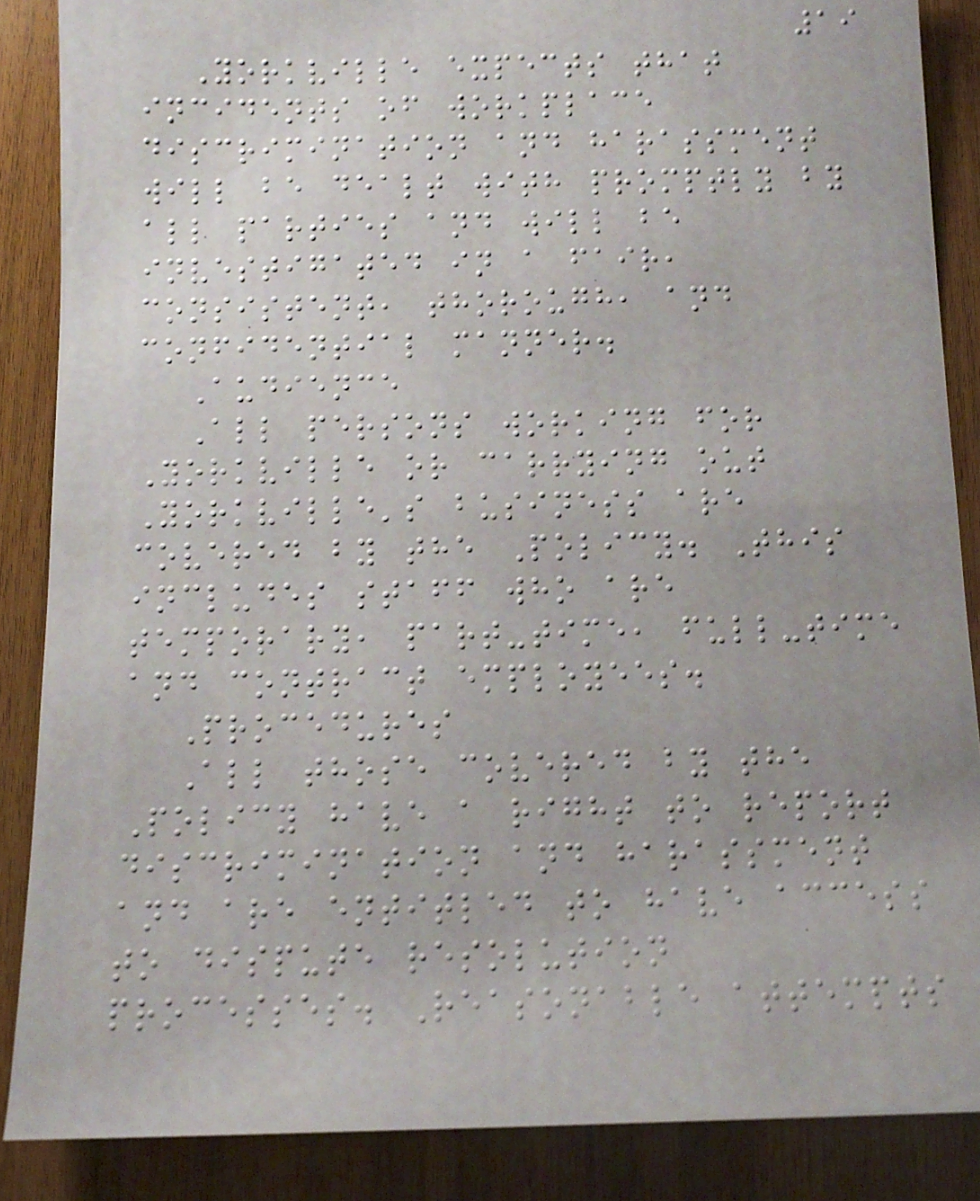19
Yorkville expects that
incidents of workplace
discrimination and harassment
will be dealt with promptly by
all parties and will be
investigated in a fair,
consistent, thorough, and
confidential manner.
Audience
All persons working for
Yorkville or carrying out
Yorkville's business are
covered by the Policy. This
includes staff who are
temporary, part-time, full-time
and contract employees.
Procedures
All those covered by the
Policy have a right to report
discrimination and harassment
and are entitled to have access
to dispute resolution
processes. Reasonable attempts
